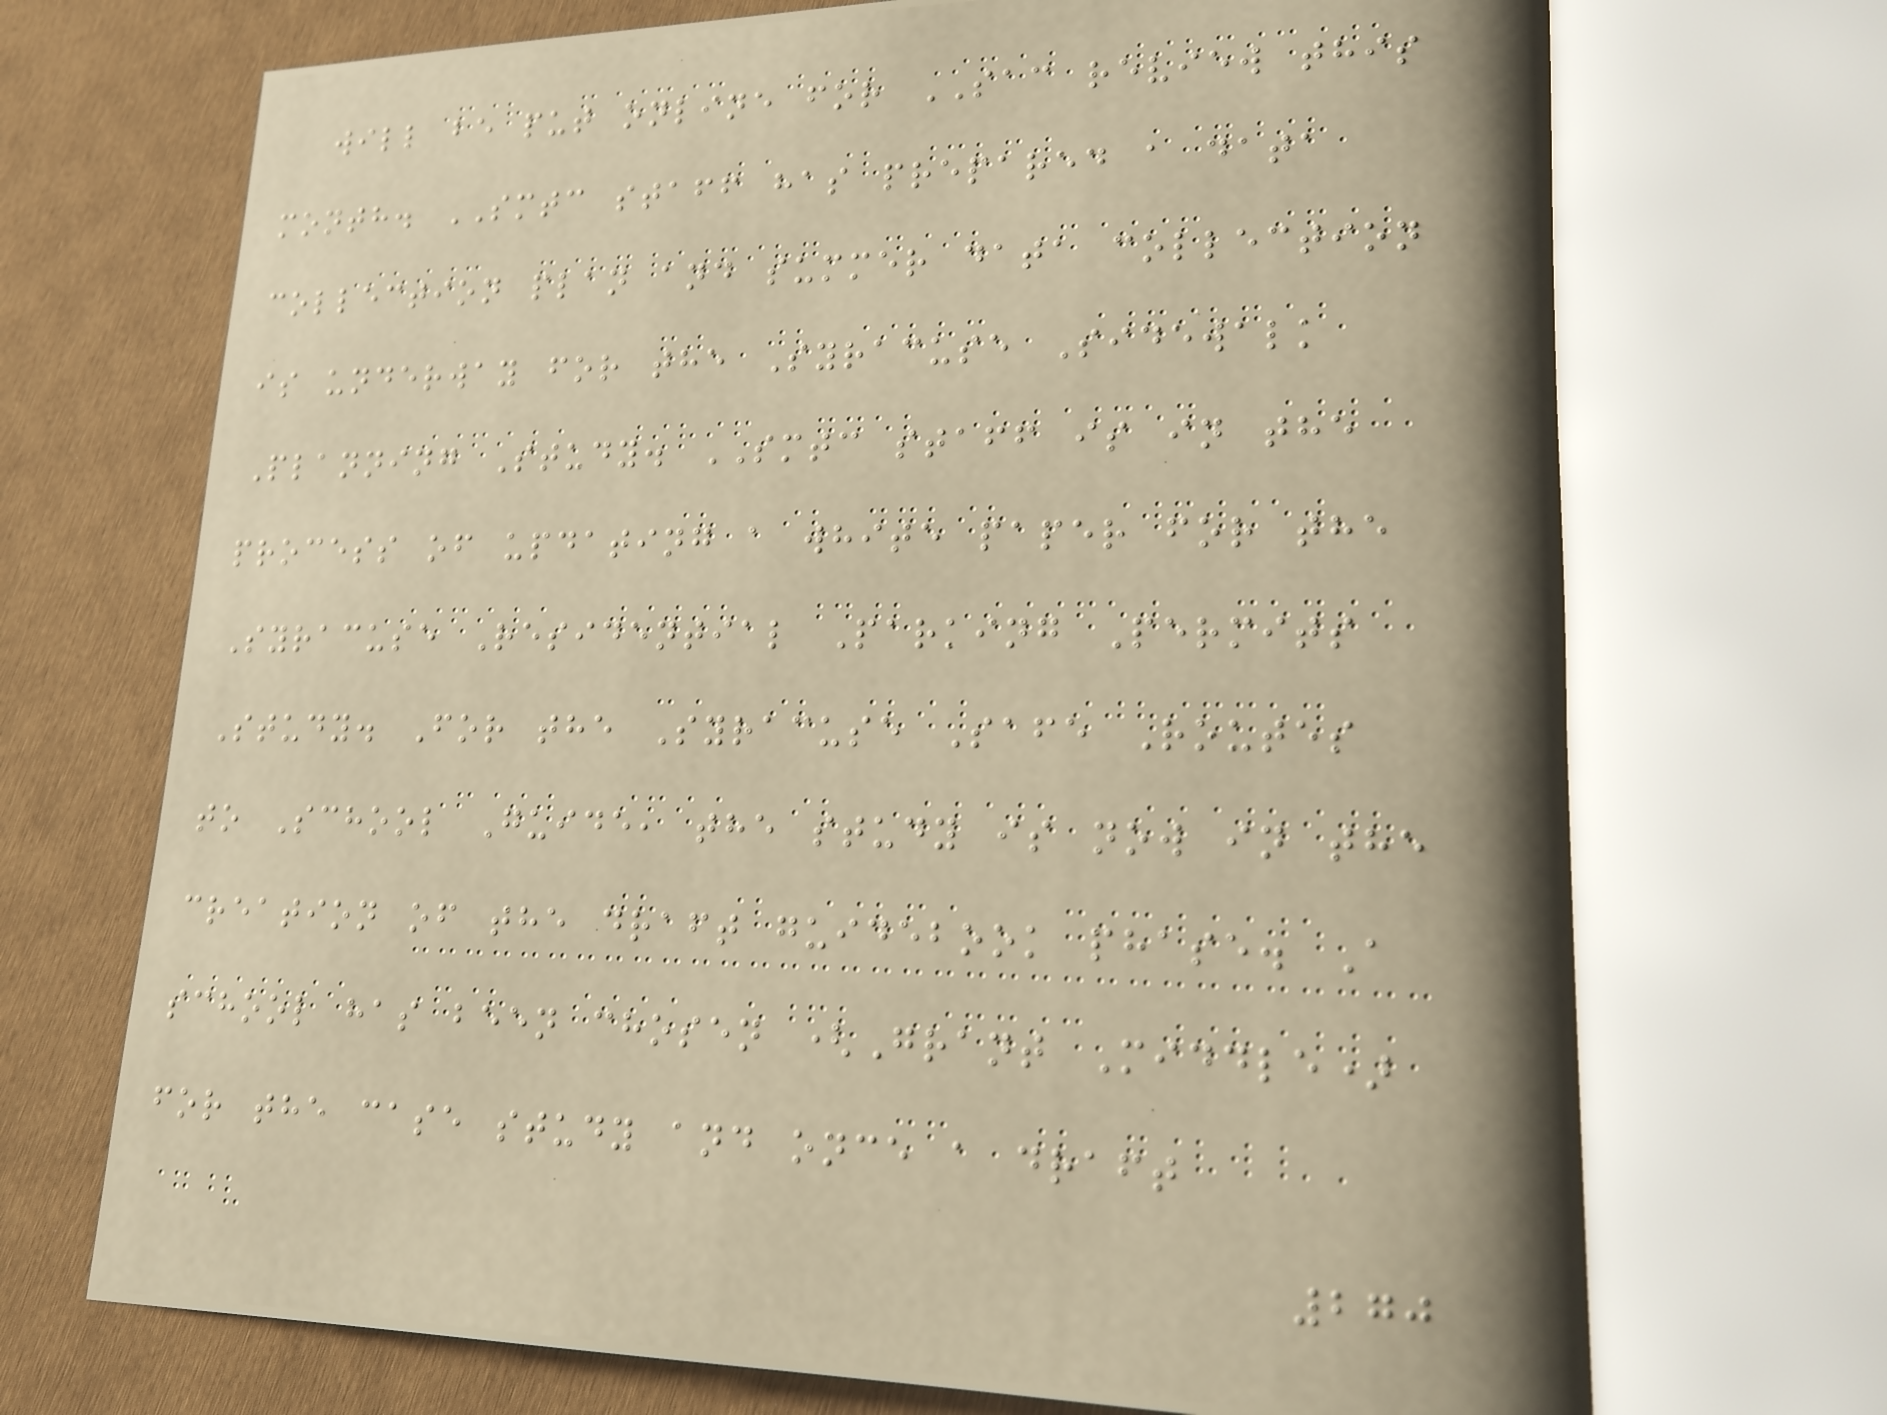will be put online for SAC review this
month. SMTC staff has prepared a data
collection plan and summer data collection
is underway for the Syracuse Sidewalk
Planning Study. SMTC staff is in the
process of updating a white paper for the
Syracuse Residential Parking Permits
Study. For the Syracuse Safe Routes
to School Guide, the study is now in the
creation of the draft guidebook phase. A
school has been chosen (Grant Middle)
for the case study and once a draft
270
